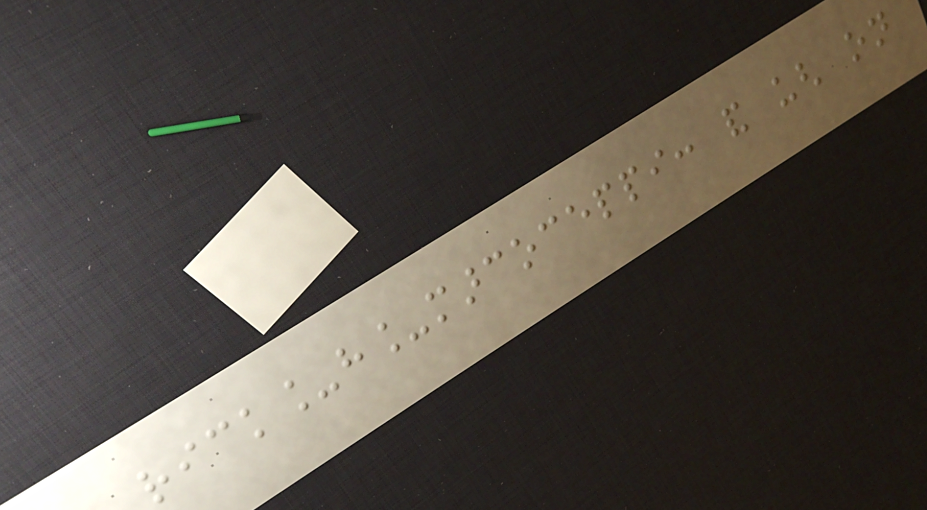rick_h_marcoceppi: and ugh on
